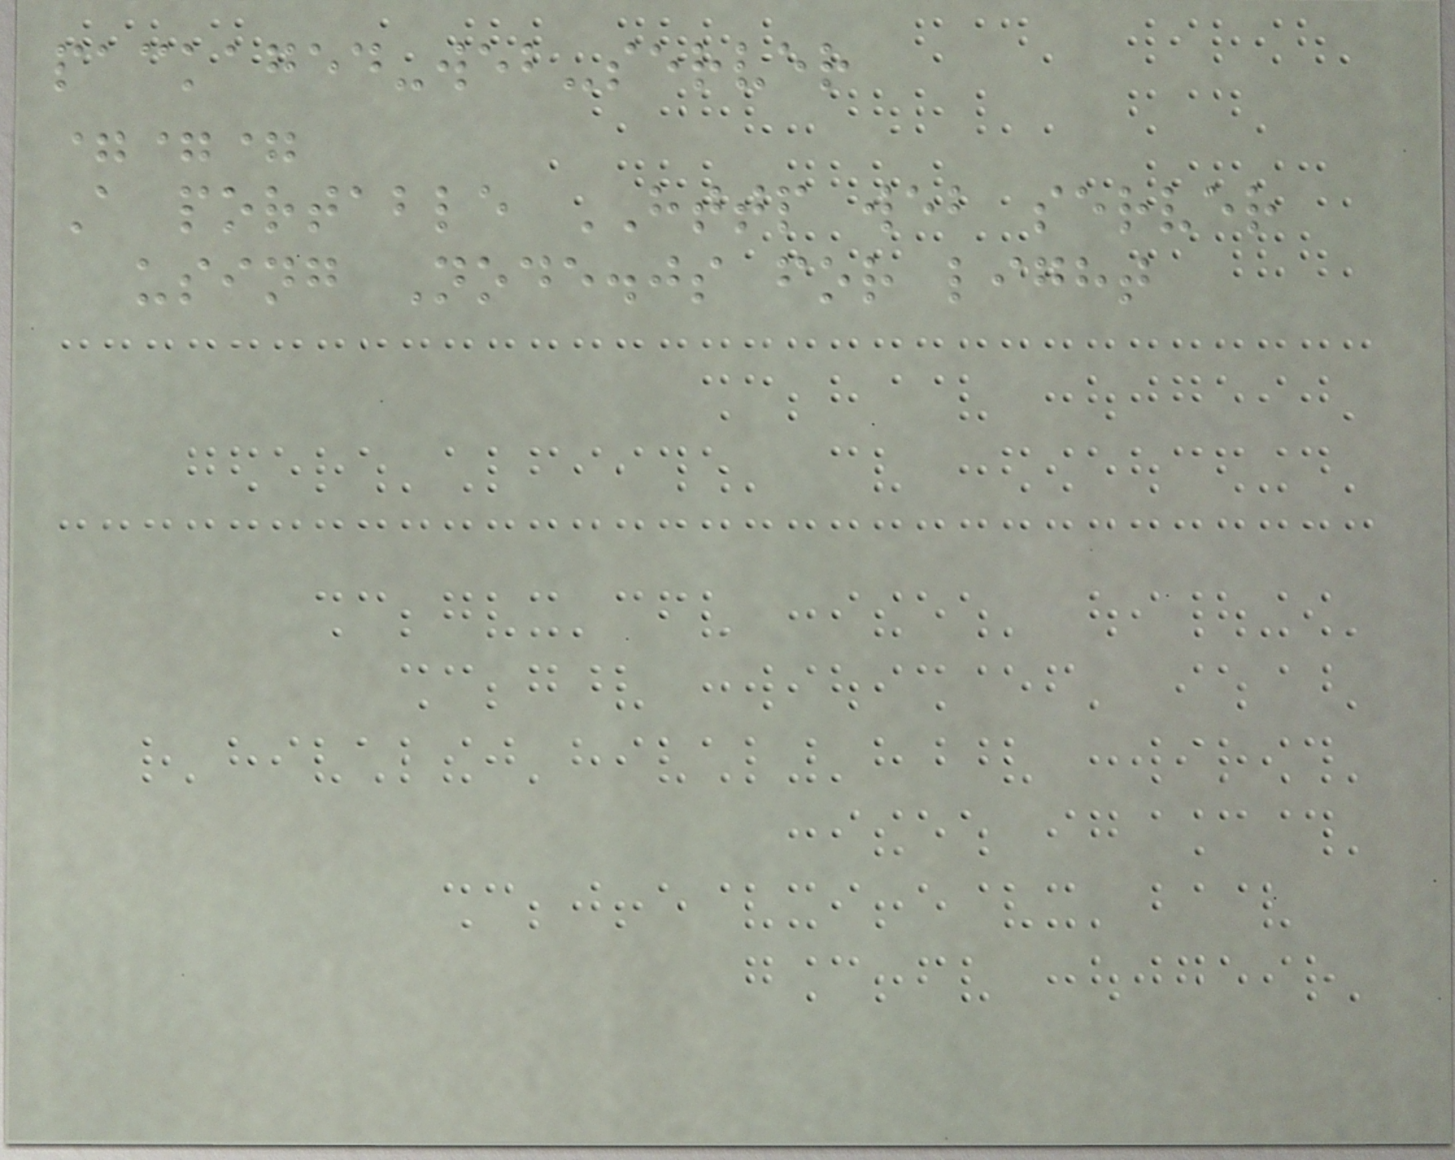packaged-web-server
===
A portable HTTP web server
using Node.js for light
